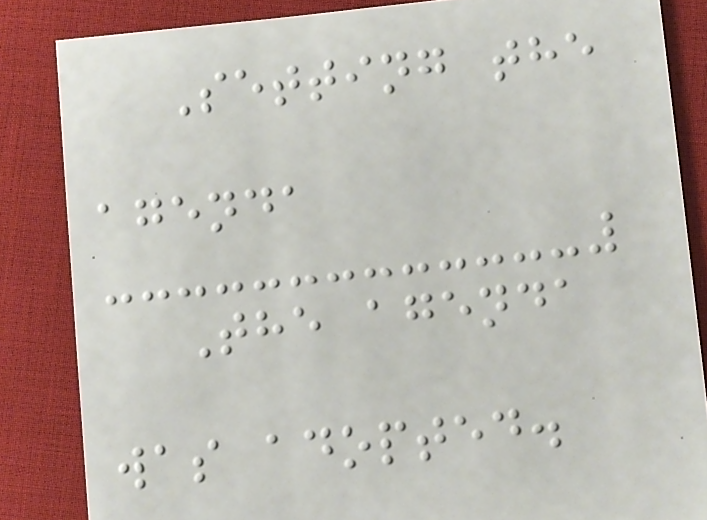Setting the
agenda
The agenda
was adopted.
